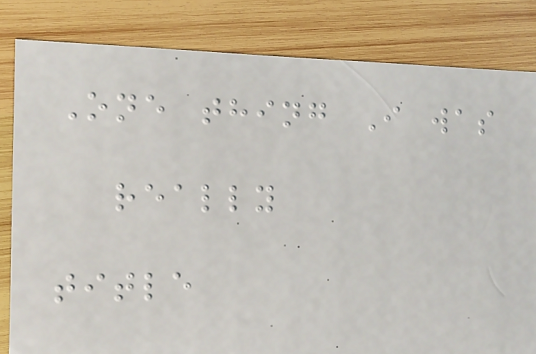One thing I was
really
title
